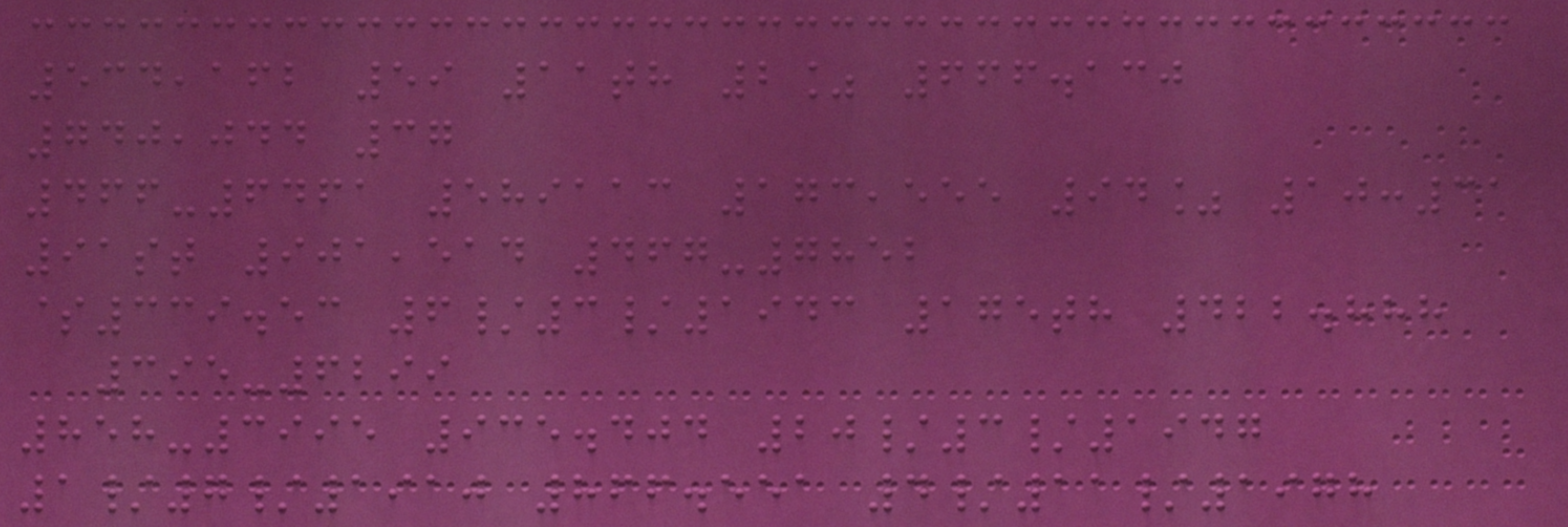534,162 59 11th 2% 666.130
740,044 37
466-6461 589113 173,555 94% 10:31
91st 901,514 467-7852
$339.53 6/3/1943 175th 422.888
395-6299
858-3995 935.404 20/3/1947
1/7/1910 866.551 4/11/1978
